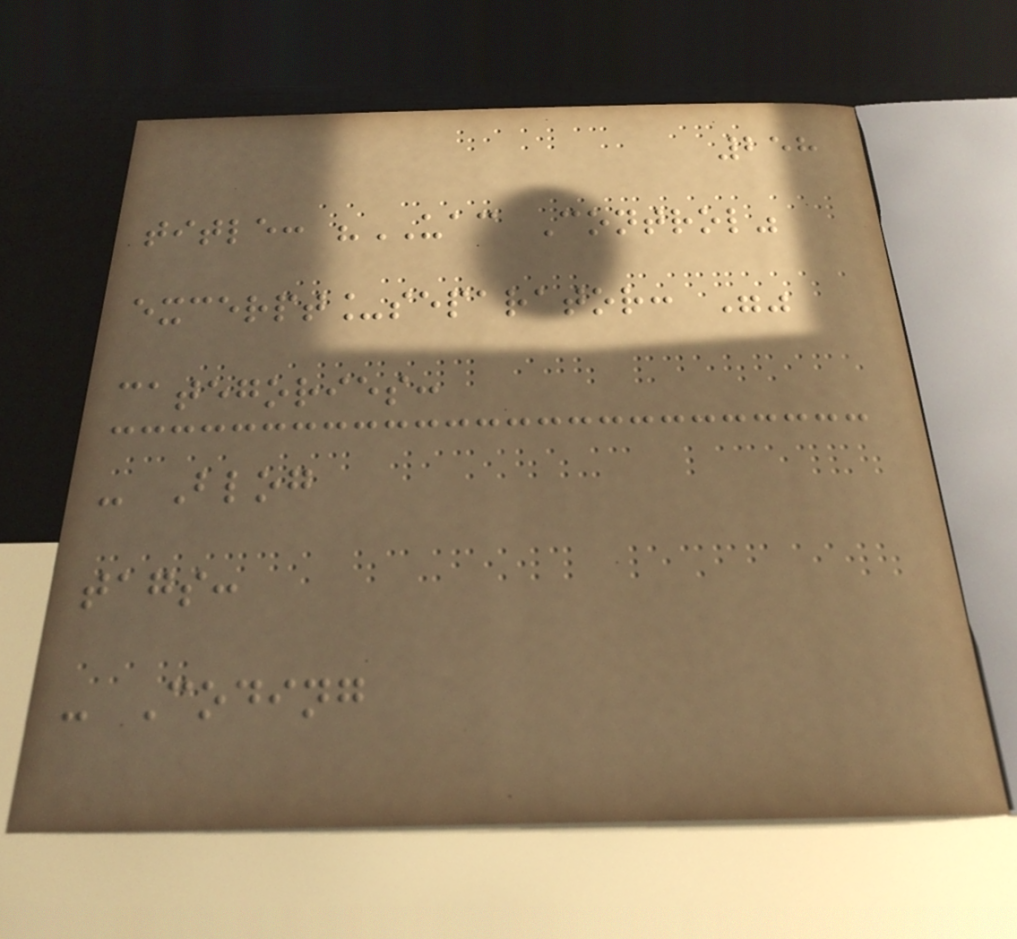258
title: "UAC Control"
excerpt_separator: ""
categories:
- Blog
tags:
- Coding
